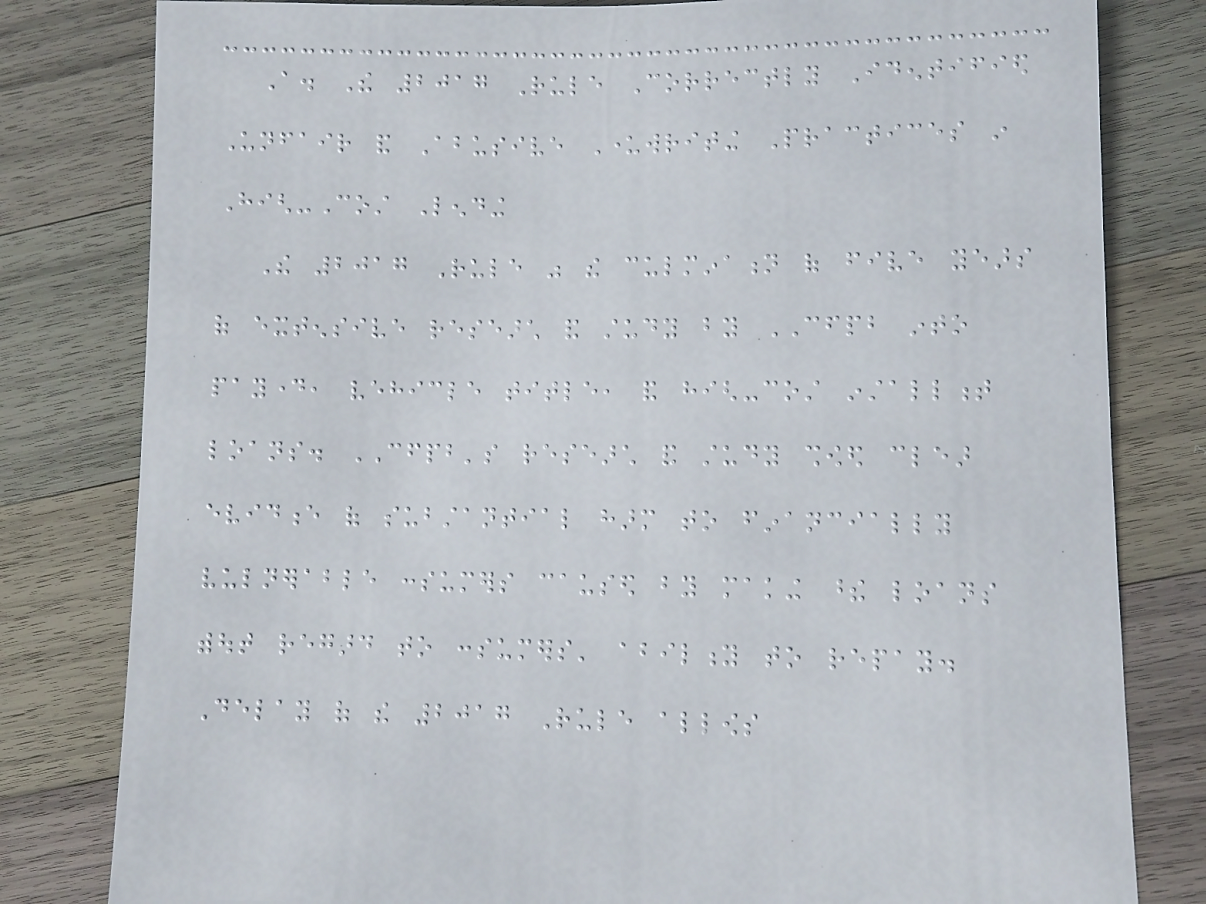A. The 2017 Rule Correctly Identified
Unfair and Abusive Underwriting Practices in
High-Cost Lending
The 2017 Rule was the culmination of five years
of extensive research and study by CFPB into
payday, vehicle title, and high-cost installment
loans. CFPB's research and study showed clear
evidence of substantial harm to financially
vulnerable consumers caused by making these loans
without regard to consumers' ability to repay.
Delay of the 2017 Rule allows
